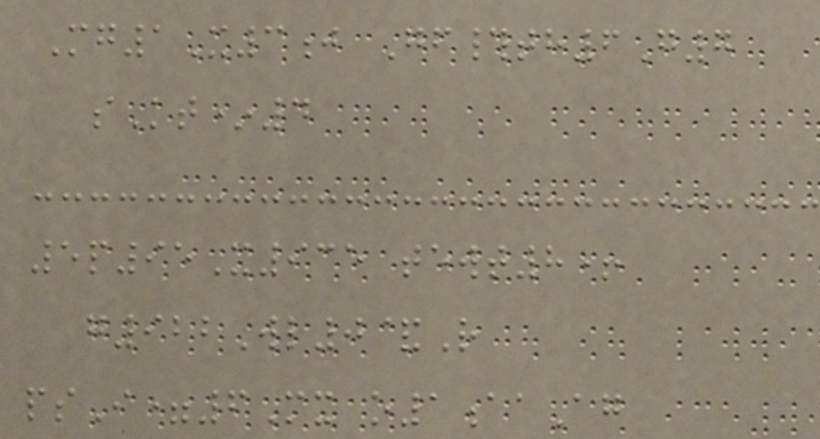Mg1X3j Gf#th6G7
sKt*4
5p95X935 tewt8+
g922Wl0&R
psI=6Mx o1aaAg
